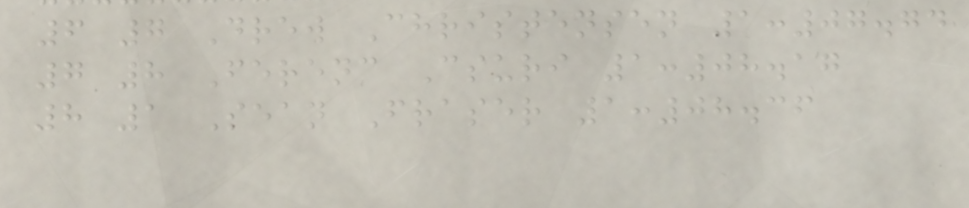6 7 Drew Christensen 1:07.74
7 8 Ferenc Csuri 1:08.17
8 1 Sean Fraser 1:08.36
